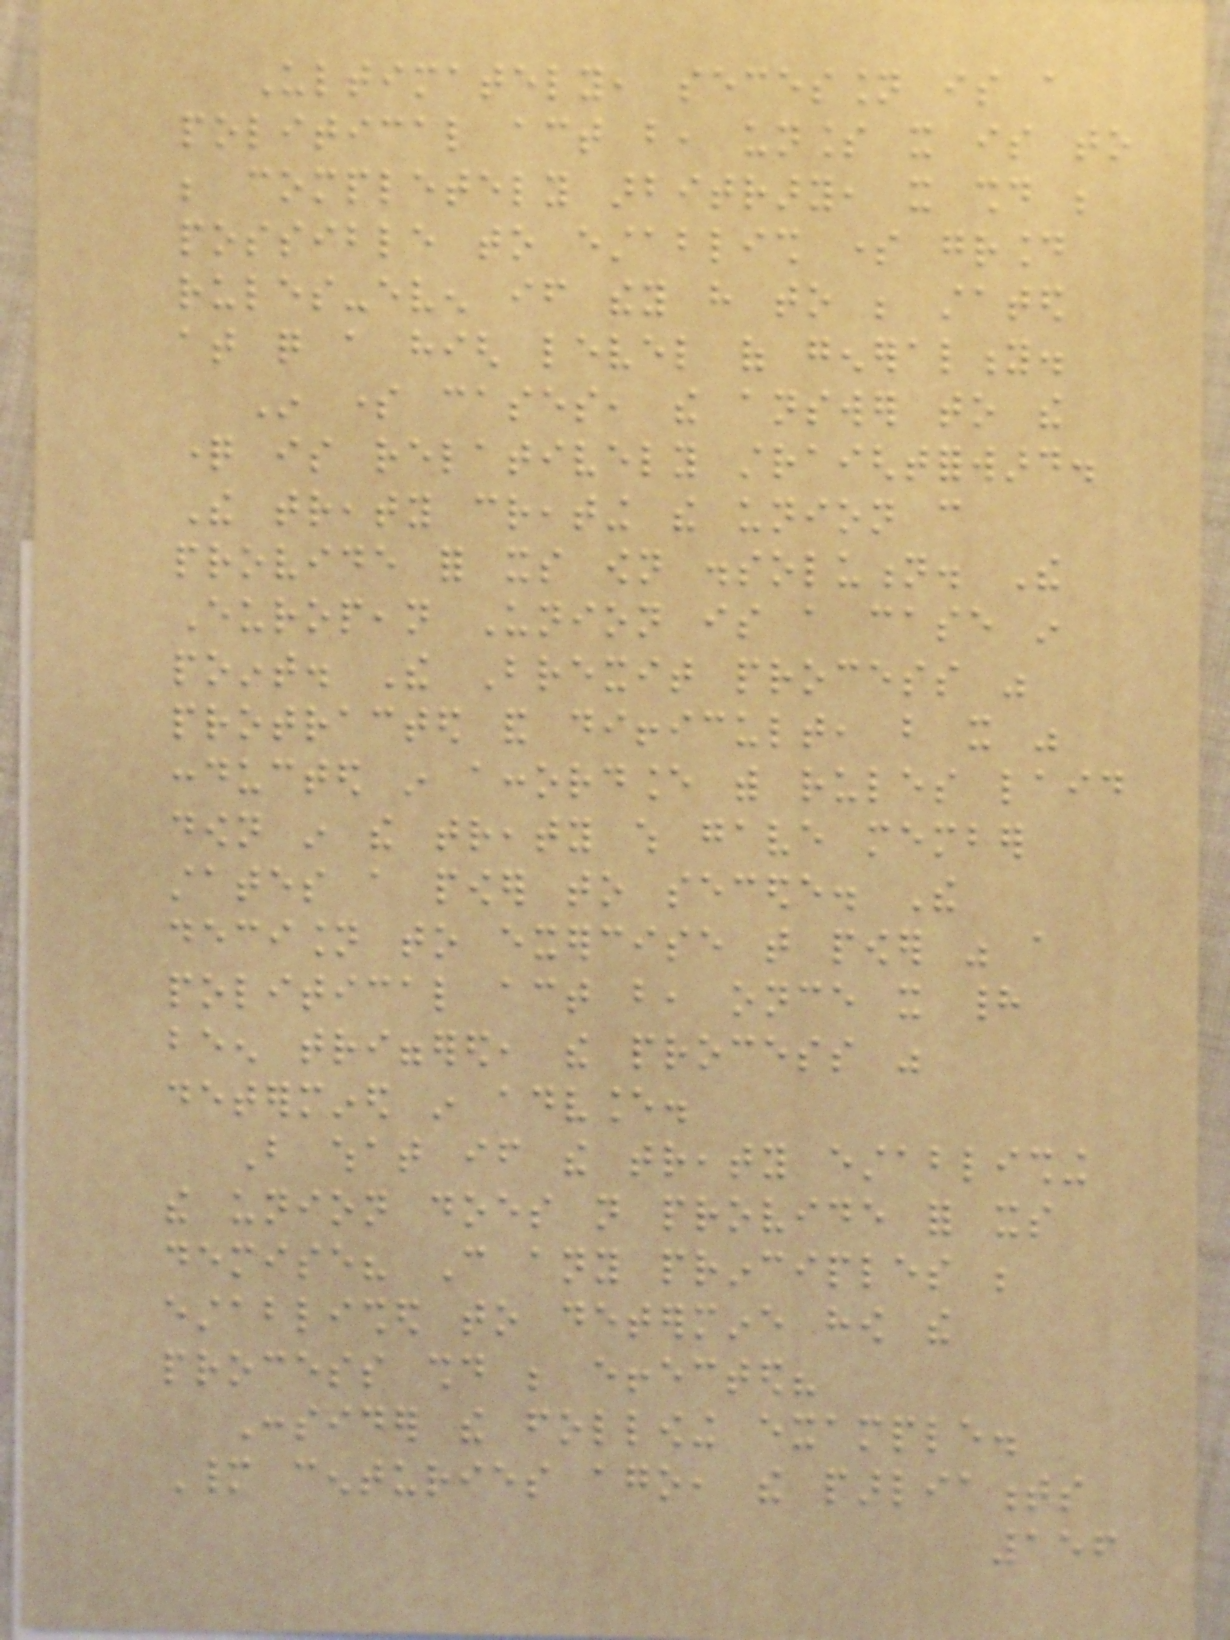Ultimately, secession is a
political act but, unless it is to
be completely arbitrary, it should be
possible to establish some ground
rules-even if they have to be stated
at quite a high level of generality.
In some cases, the answer to the
question is relatively straightforward.
The treaty creating the union can
provide for its own dissolution. The
European Union is a case in
point. The Brexit process was
protracted and difficult, but it was
conducted in accordance with rules laid
down in the treaty which gave member
states a power to secede. The
decision to exercise that power was a
political act but, once it had
been triggered, the process was
determined in advance.
But what if the treaty establishing
the union does not provide for its
demise? Can any principles be
established to determine how the
process should be effected?
Consider the following example.
Many centuries ago, the parliaments
156
